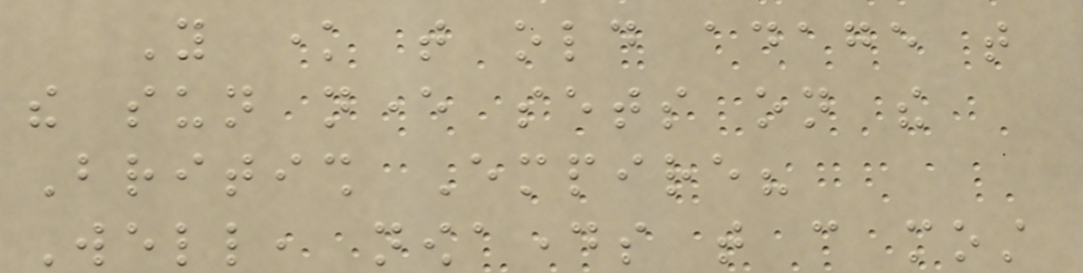You know that old adage that
the sun never sets on the
British Empire?
Well, nowadays that can most
